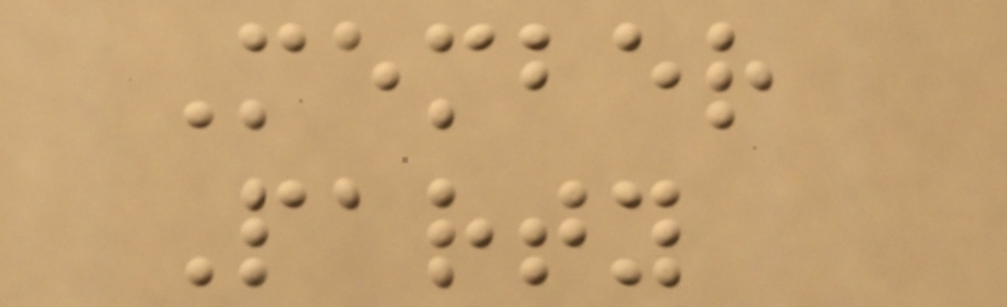Member
Party
